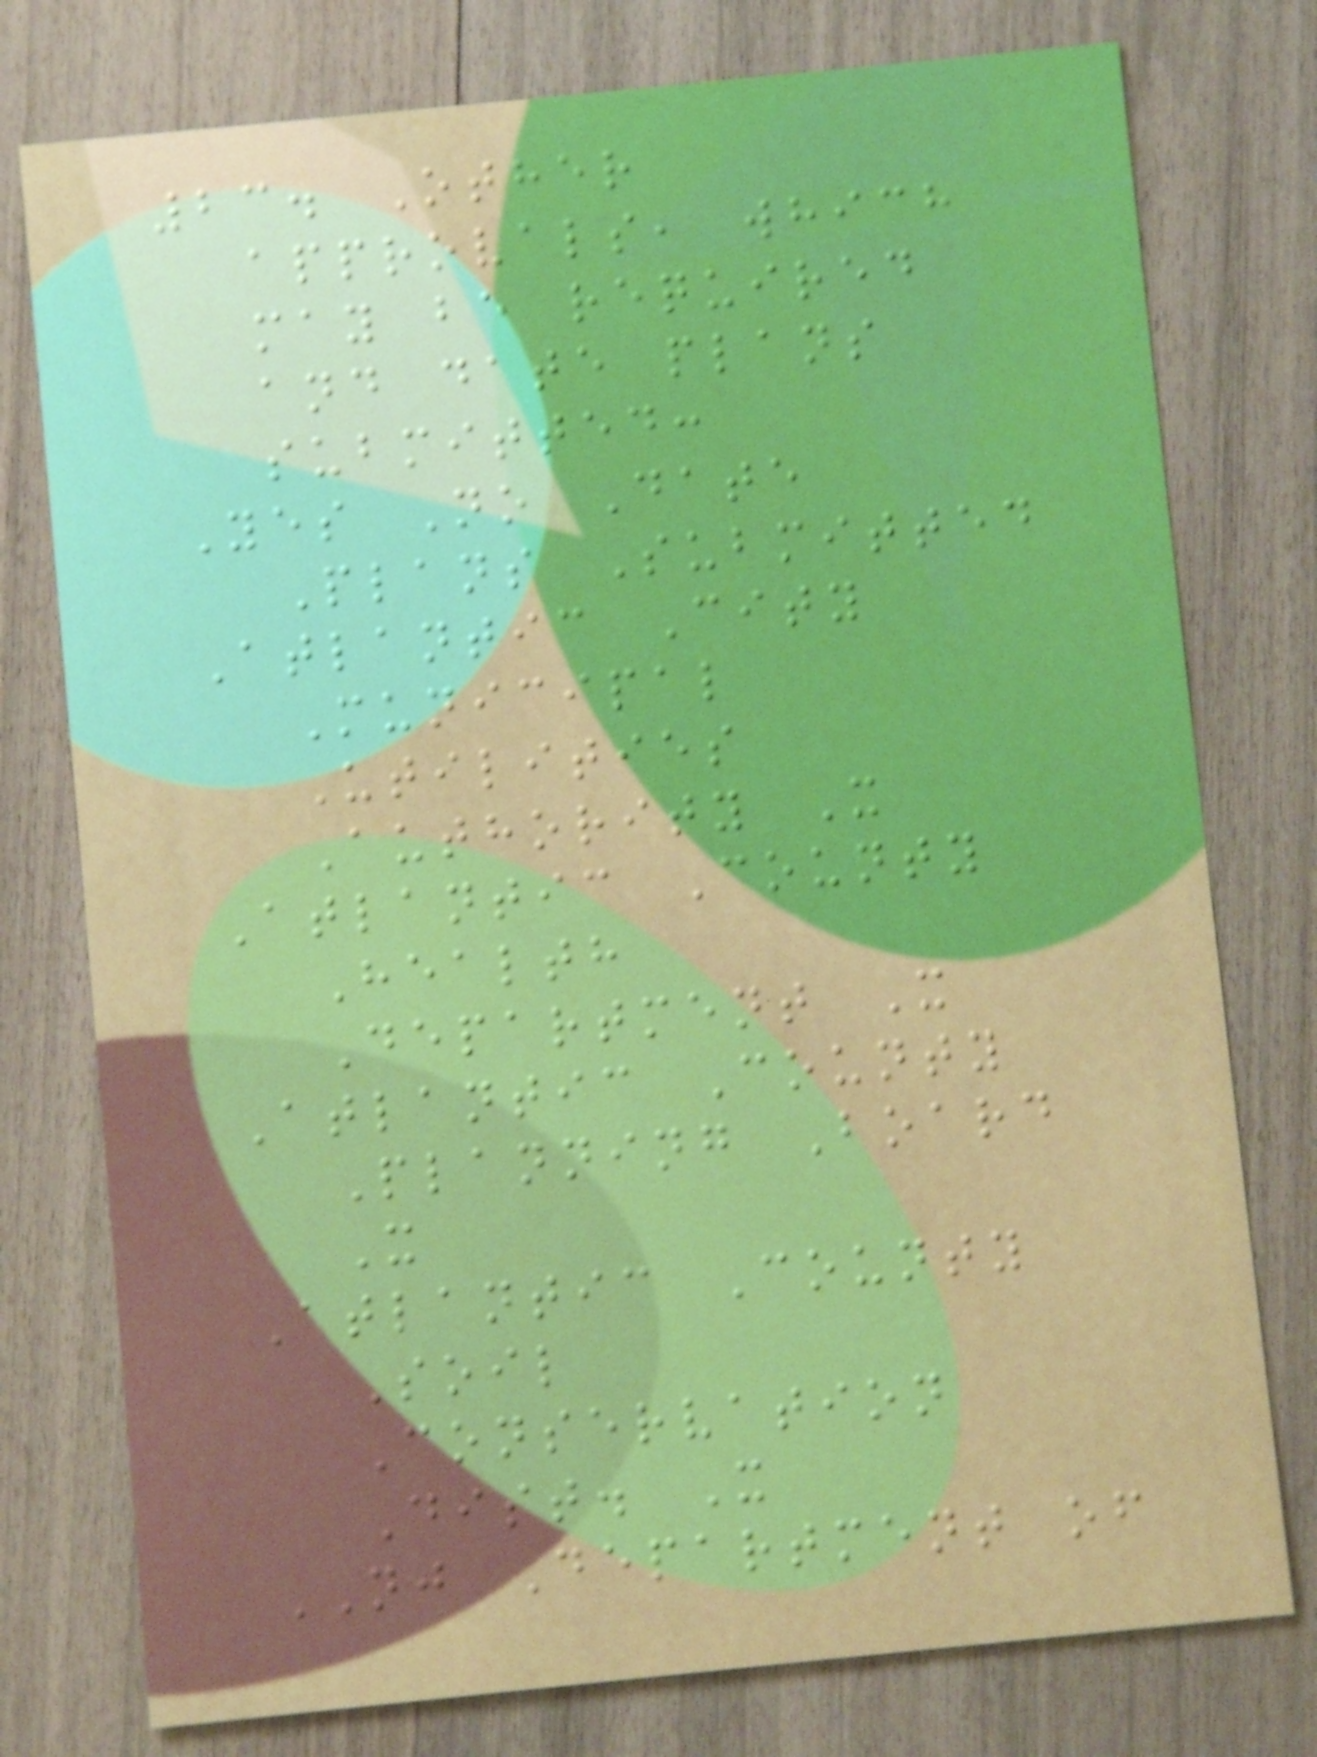23. Other
approvals, which
may be required
and date plans
submitted:
Yes No Date
Plans Submitted
Atlantic City
Municipal
Utilities
Authority X
Atlantic County
Health
Department X
Atlantic County
Planning Board
X
Atlantic County
Soil
Conservation
Dist. X
NJ Department of
